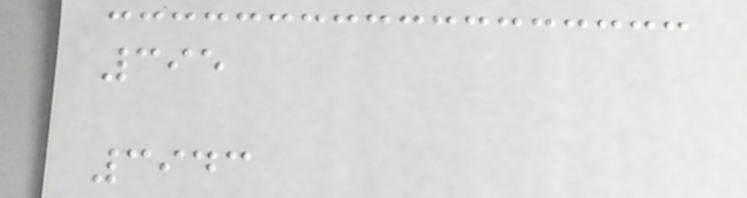395
3943
